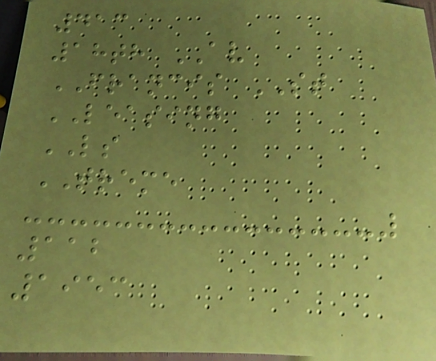413
18th AV
FRANCIS ST
LEASING
LS
TREME
112
1953
